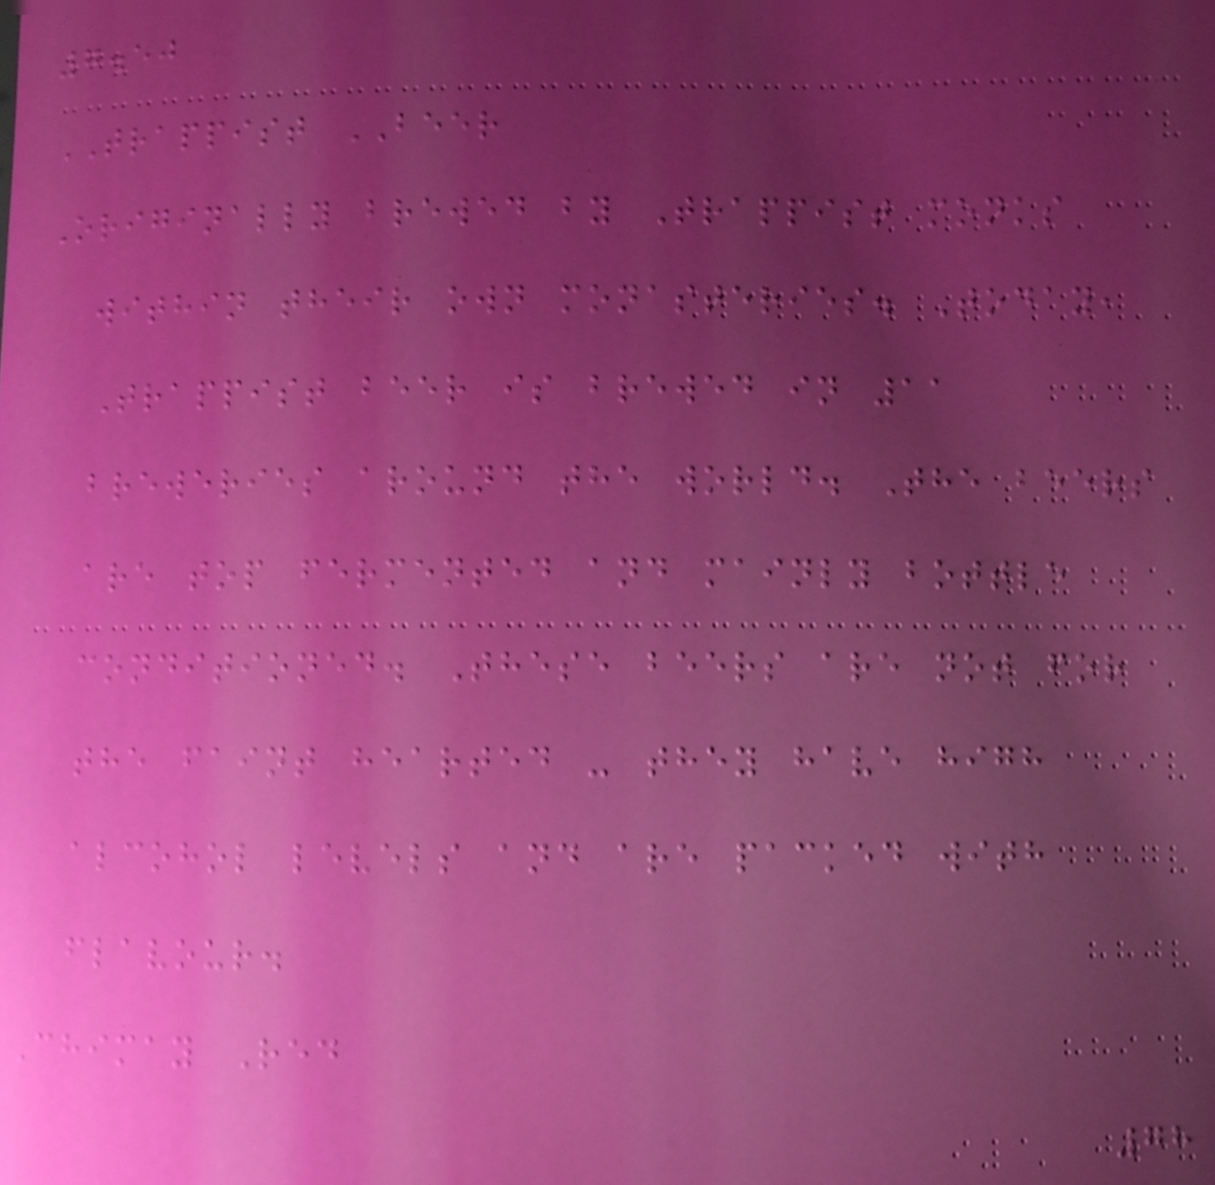7.50
TRAPPIST BEER
Originally brewed by Trappist monks
within their own monasteries. Today,
Trappist beer is brewed in 11
breweries around the world. The beers
are top fermented and mainly bottle
conditioned. These beers are not for
the faint hearted - they have high
alcohol levels and are packed with
flavour.
Chimay Red
78
